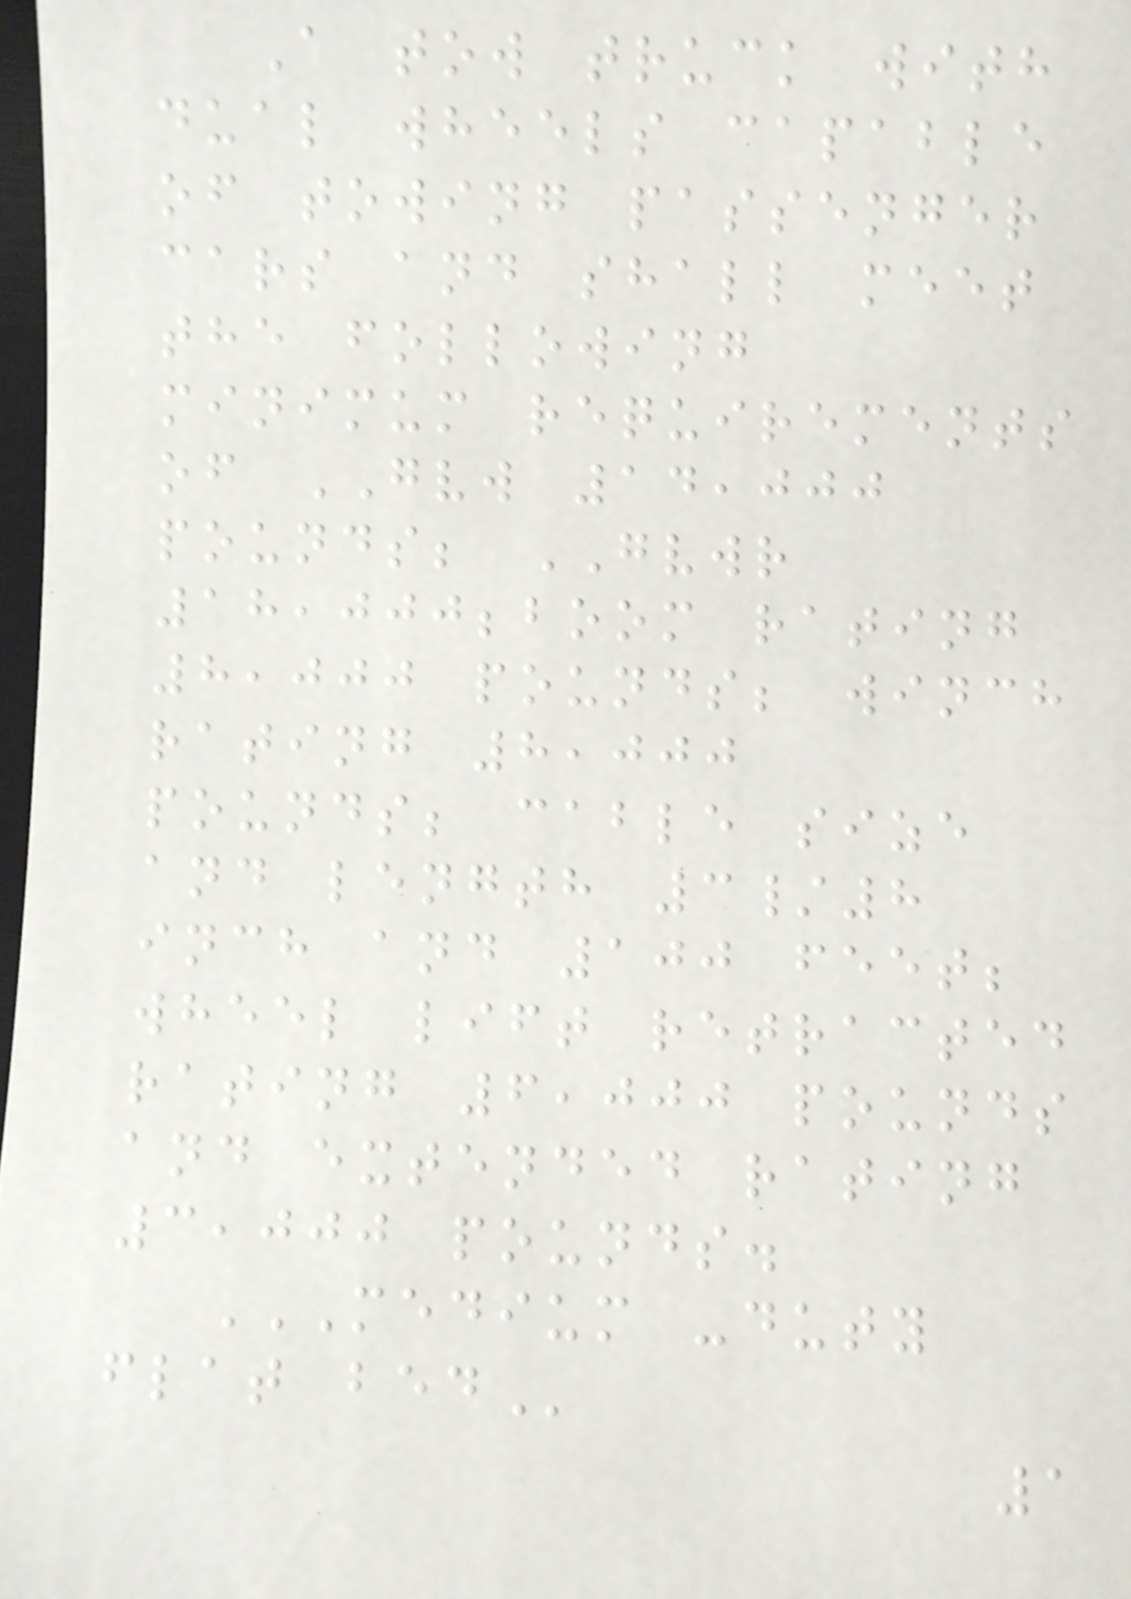A tow truck with
dual wheels capable
of towing passenger
cars and shall meet
the following
minimum requirements
of GVW 14,000
pounds; GVWR
18,000;boom rating
8,000 pounds; winch
rating 8,000
pounds; cable size
and length 3/8
inch and 100 feet;
wheel lift retracted
rating 6,000 pounds
and extended rating
3,000 pounds.
MEDIUM -DUTY
FLAT BED
1
